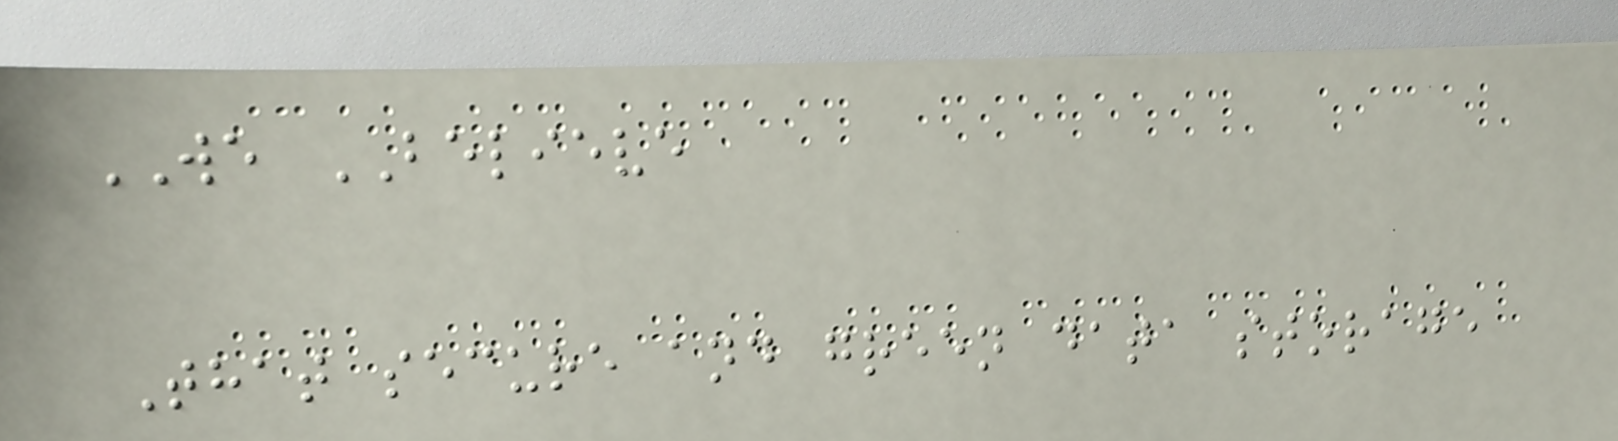WE BELIEVE
That secure and green data storage
